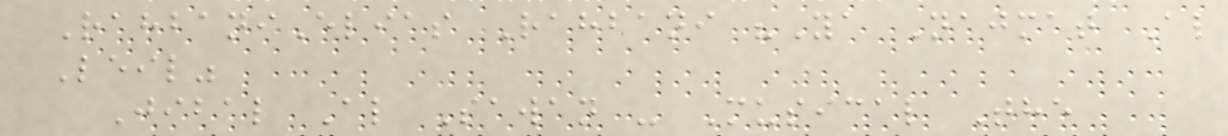RahbaniElias Rahbani "Ya Najmat Al
Leil"
Jibal Al Sawan - Musical The
